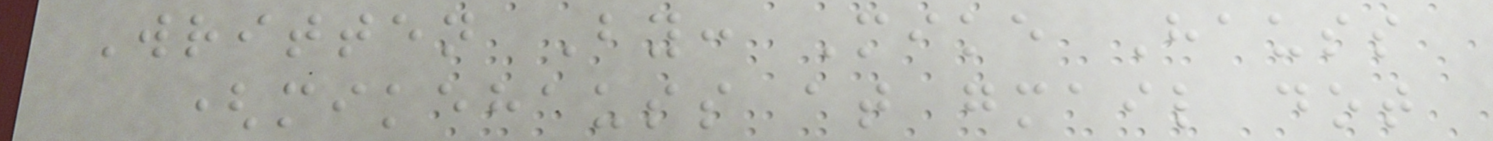Written By: Mike Hauss
(mikehauss at gmail dot
